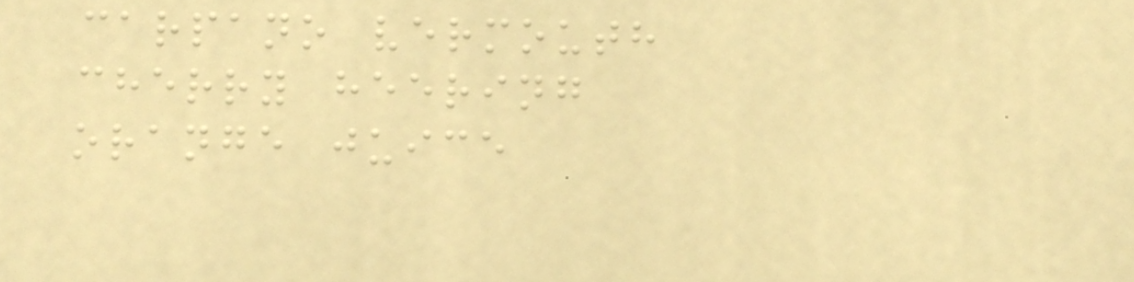carpano vermouth
cherry heering
orange juice
